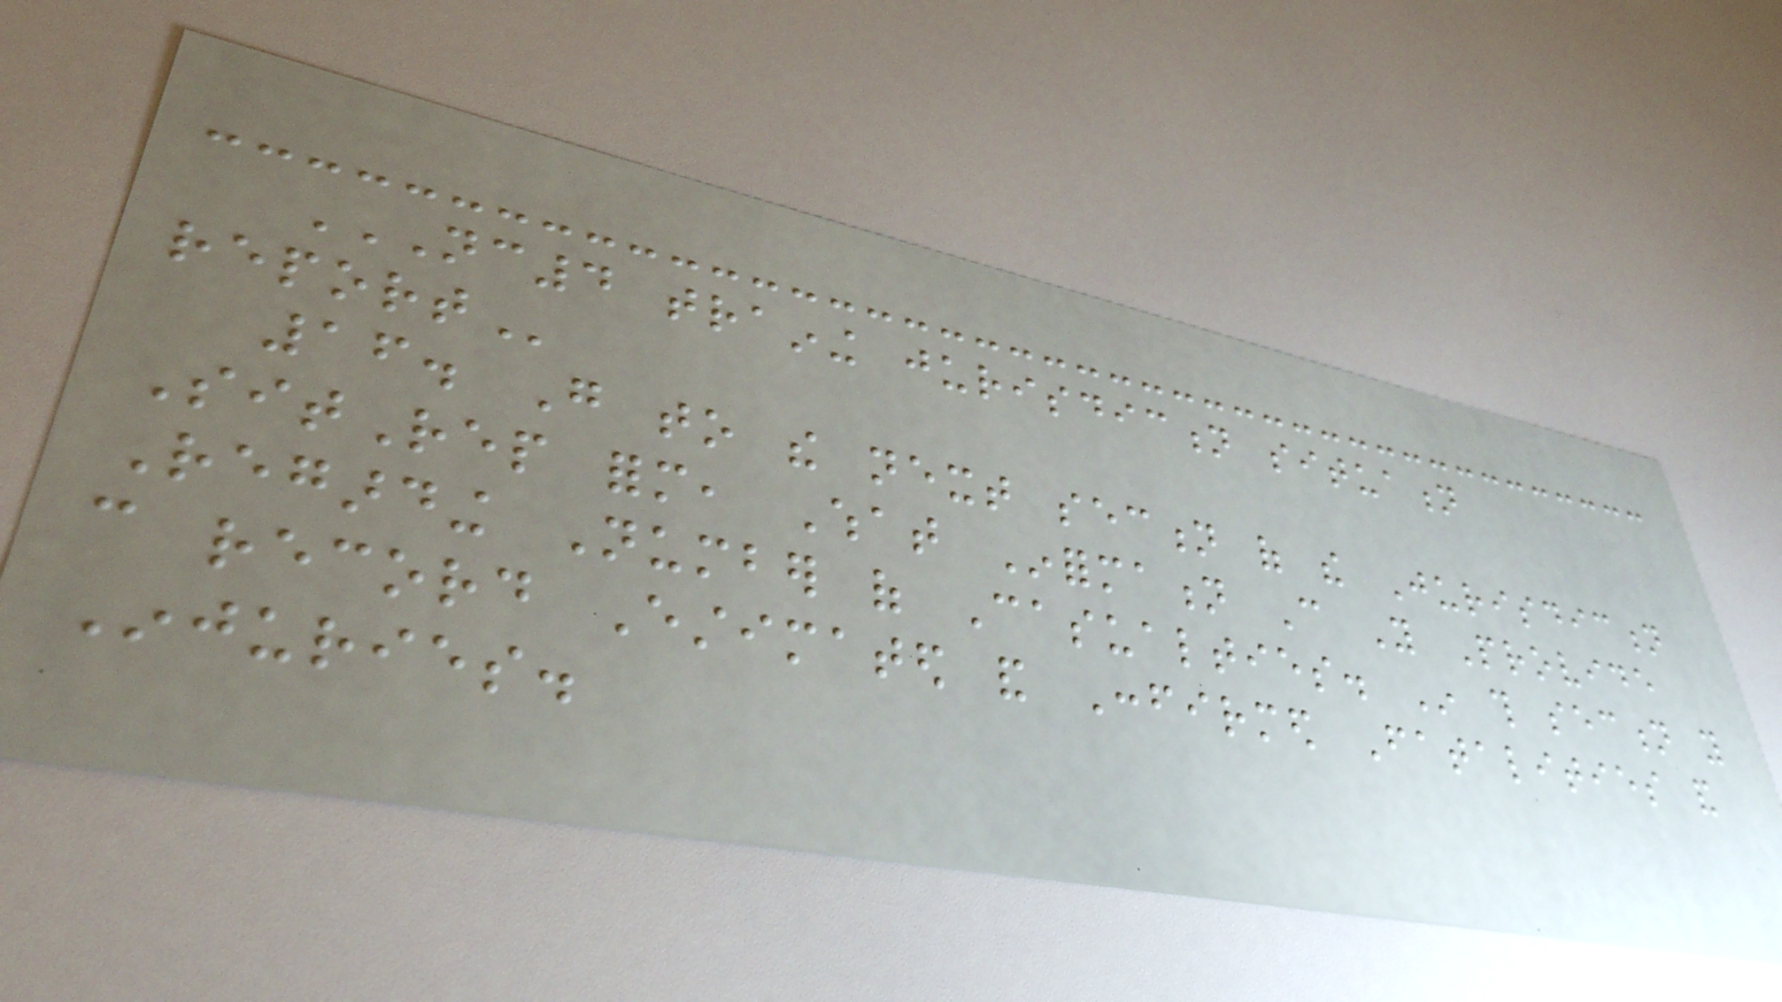NC4 TRAINING JURISDICTION SITUATION
REPORT
16. Go to the next section of the Jurisdiction
SitRep form, What Information Can You Provide
Regarding Number of Casualties. In this section you
can record Estimated and Confirmed Fatalities and
Injuries.
